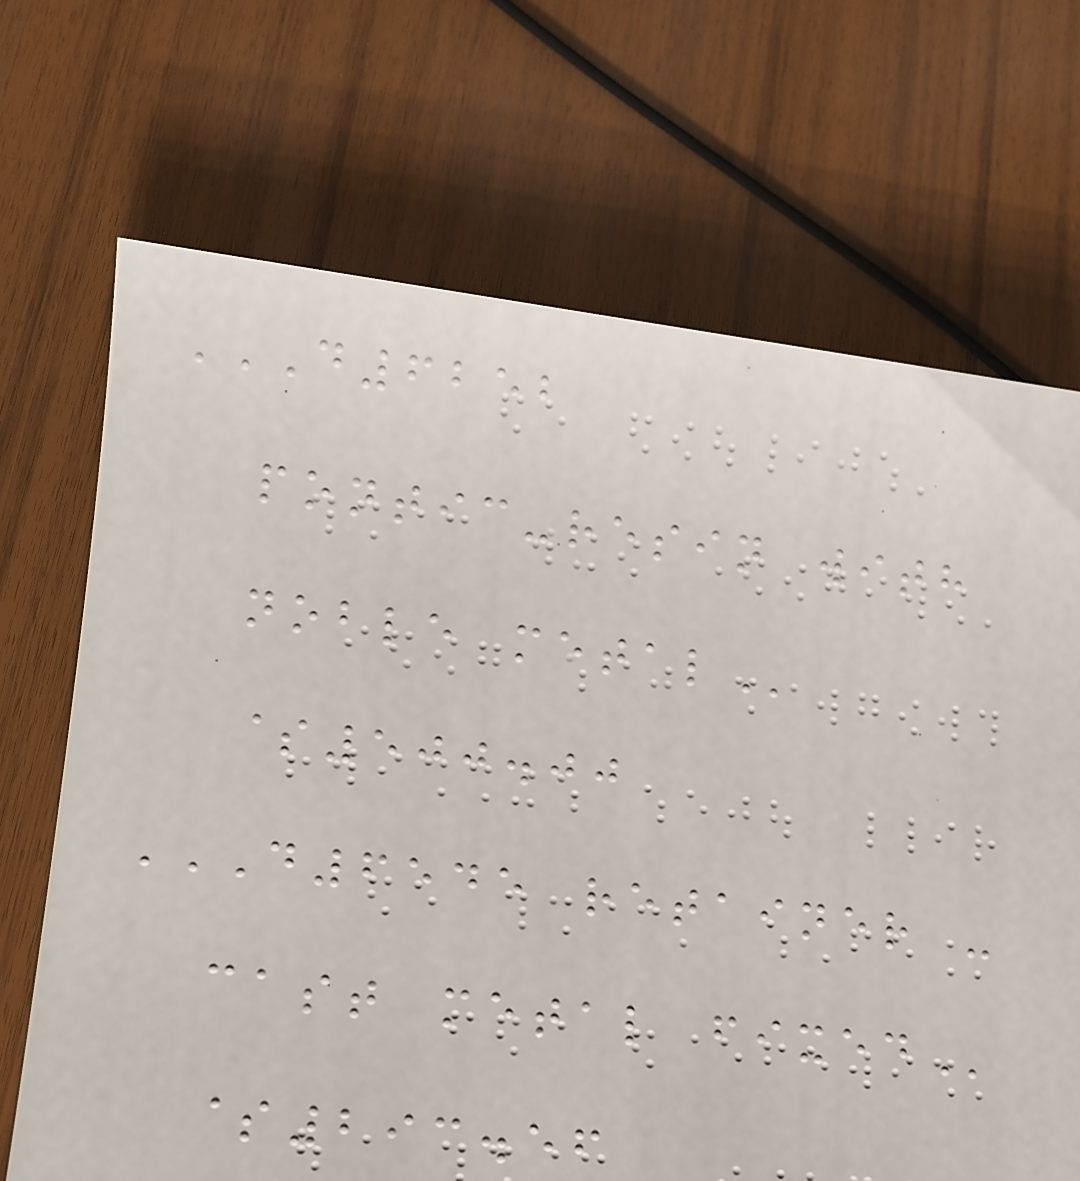D6252
PONTIC-RESIN WITH
NOBLE METAL
$500.00
D6545 RETAINER -
CAST METAL FIXED
$293.56
